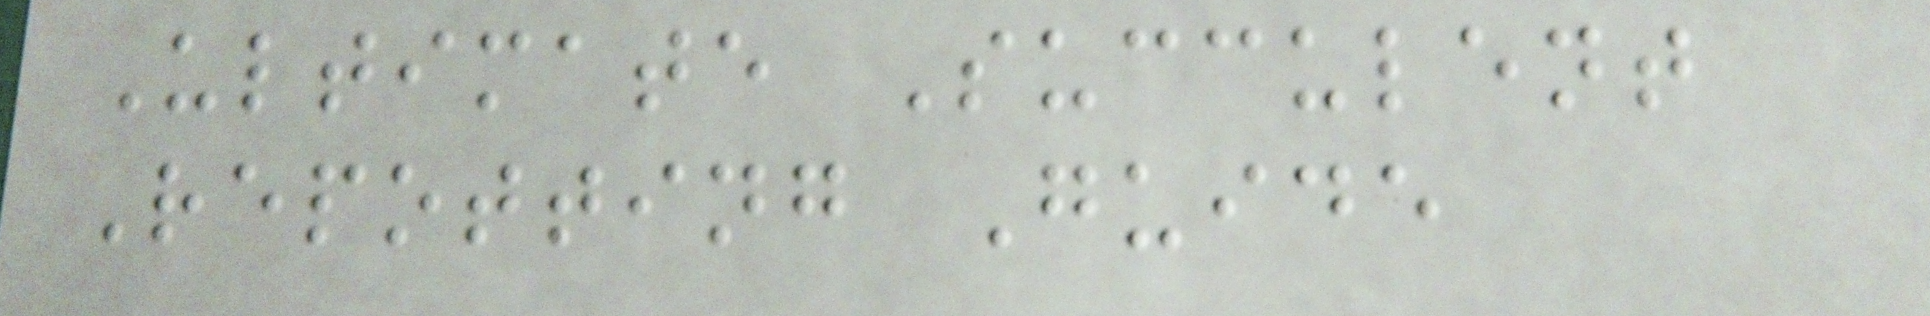Ultimate Succulent
Repotting Guide
